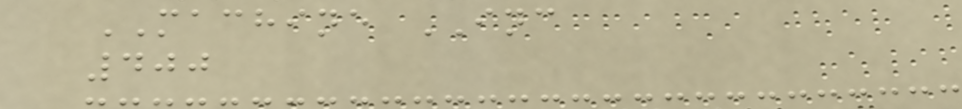MACHINE INC
400
